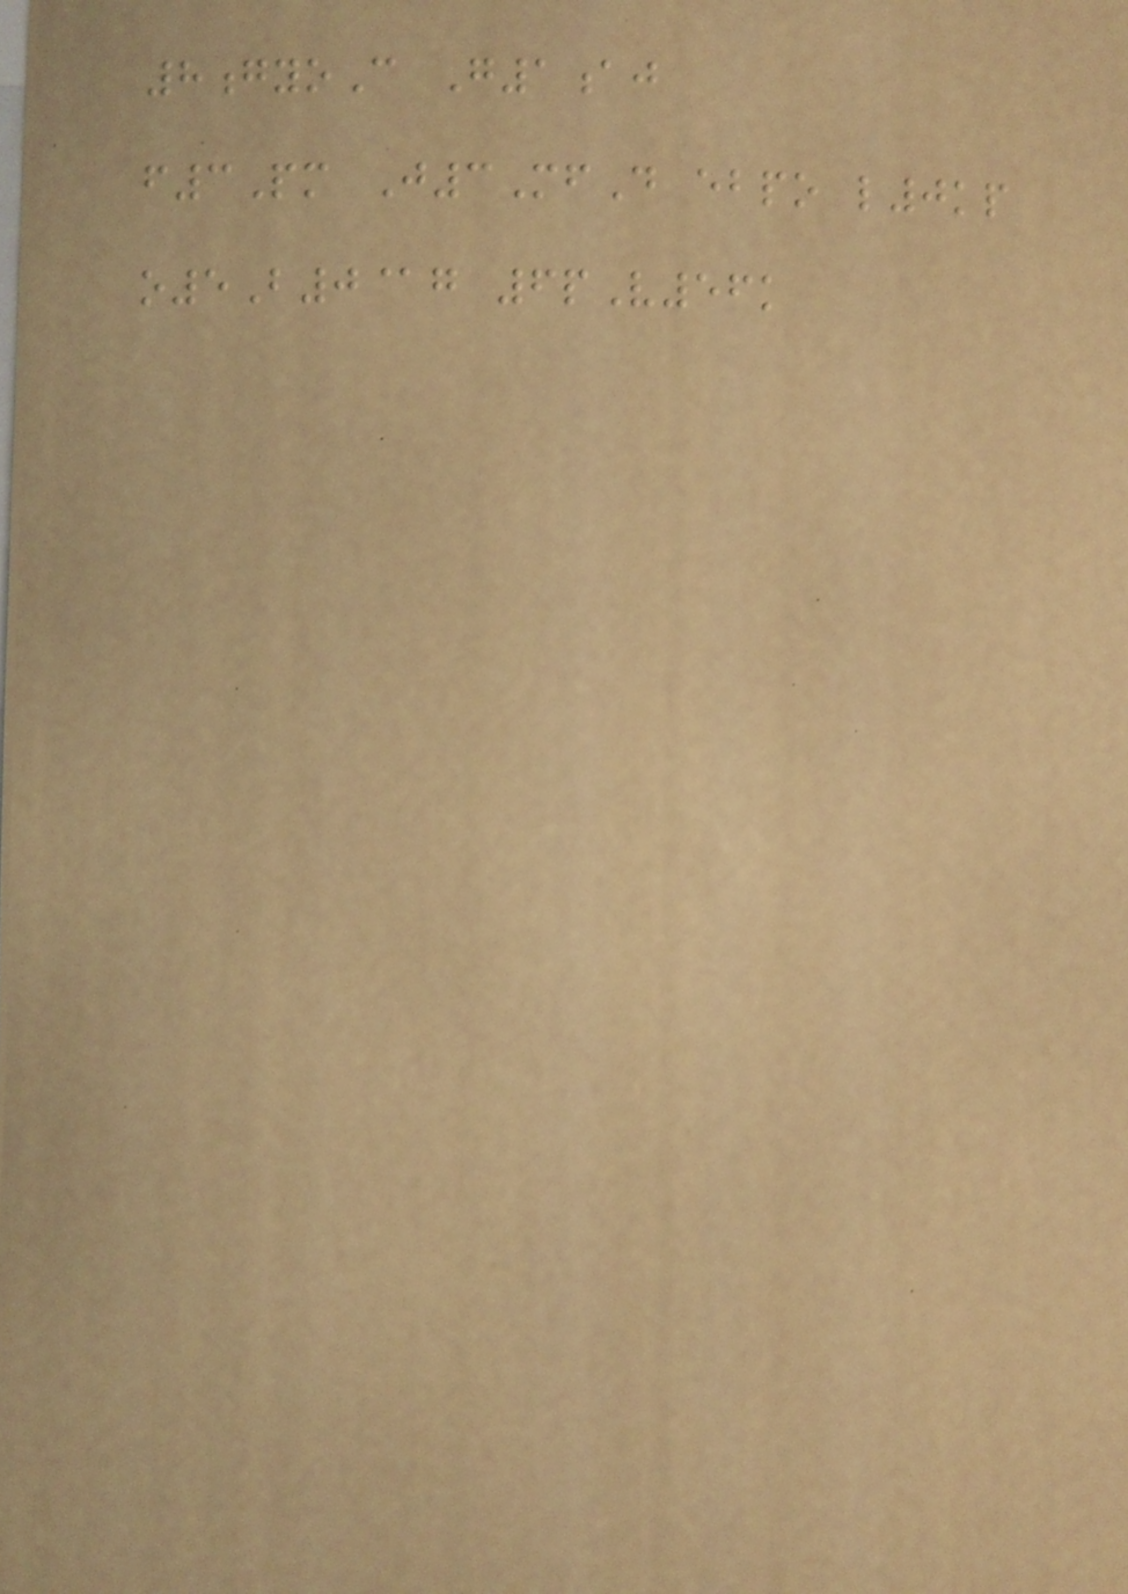8gyoC G1aj
f3Pm J3MfD ebpo l0kp
o5B0@g 6pV56k
